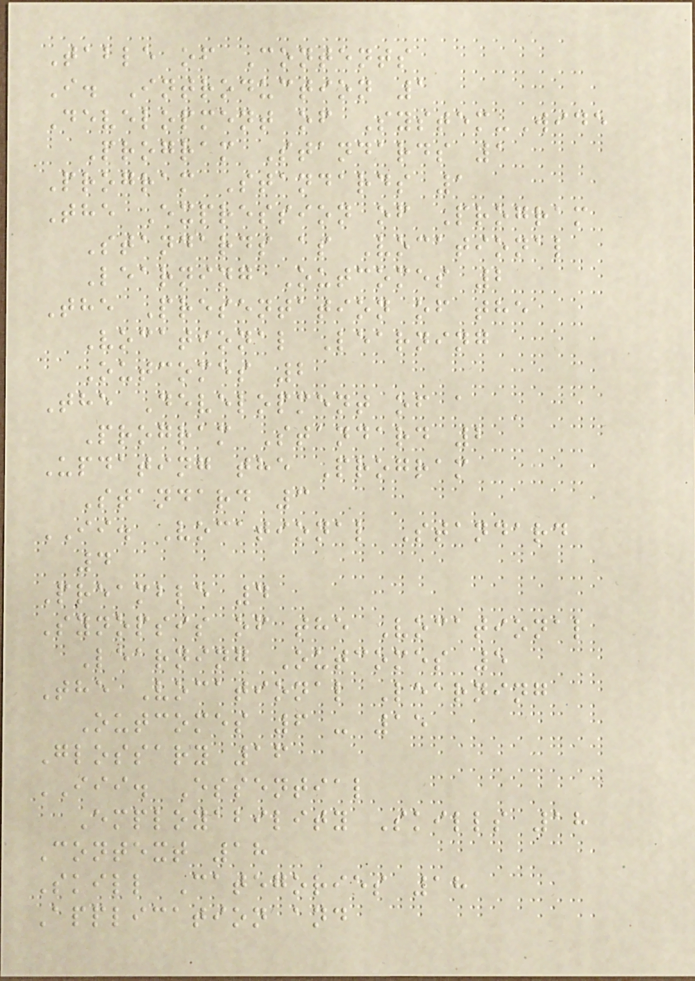Table of Contents
I. Introduction 1
Development of System-Wide
Program Standards 1
Program Standards 1
The Expression of Program
Standards as Vocational
Learning Outcomes 2
The Presentation of the
Vocational Learning
Outcomes 2
The Development of a
Program Standard 2
Updating the Program
Standard 3
II. Vocational Standard
4
Preamble 4
Synopsis of the Vocational
Learning Outcomes 5
The Vocational Learning
Outcomes 6 - 15
Glossary 16
III. Essential
Employability Skills 18
Context 18
Skill Categories 18
Application and
